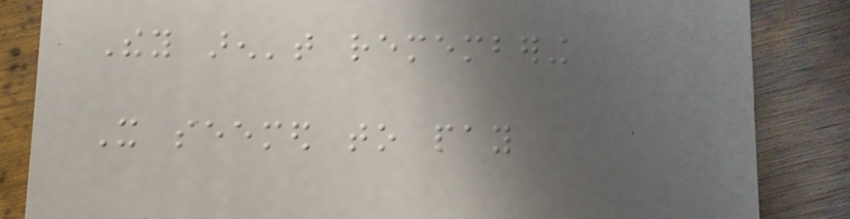They aren't remembering
It seemed to pay
